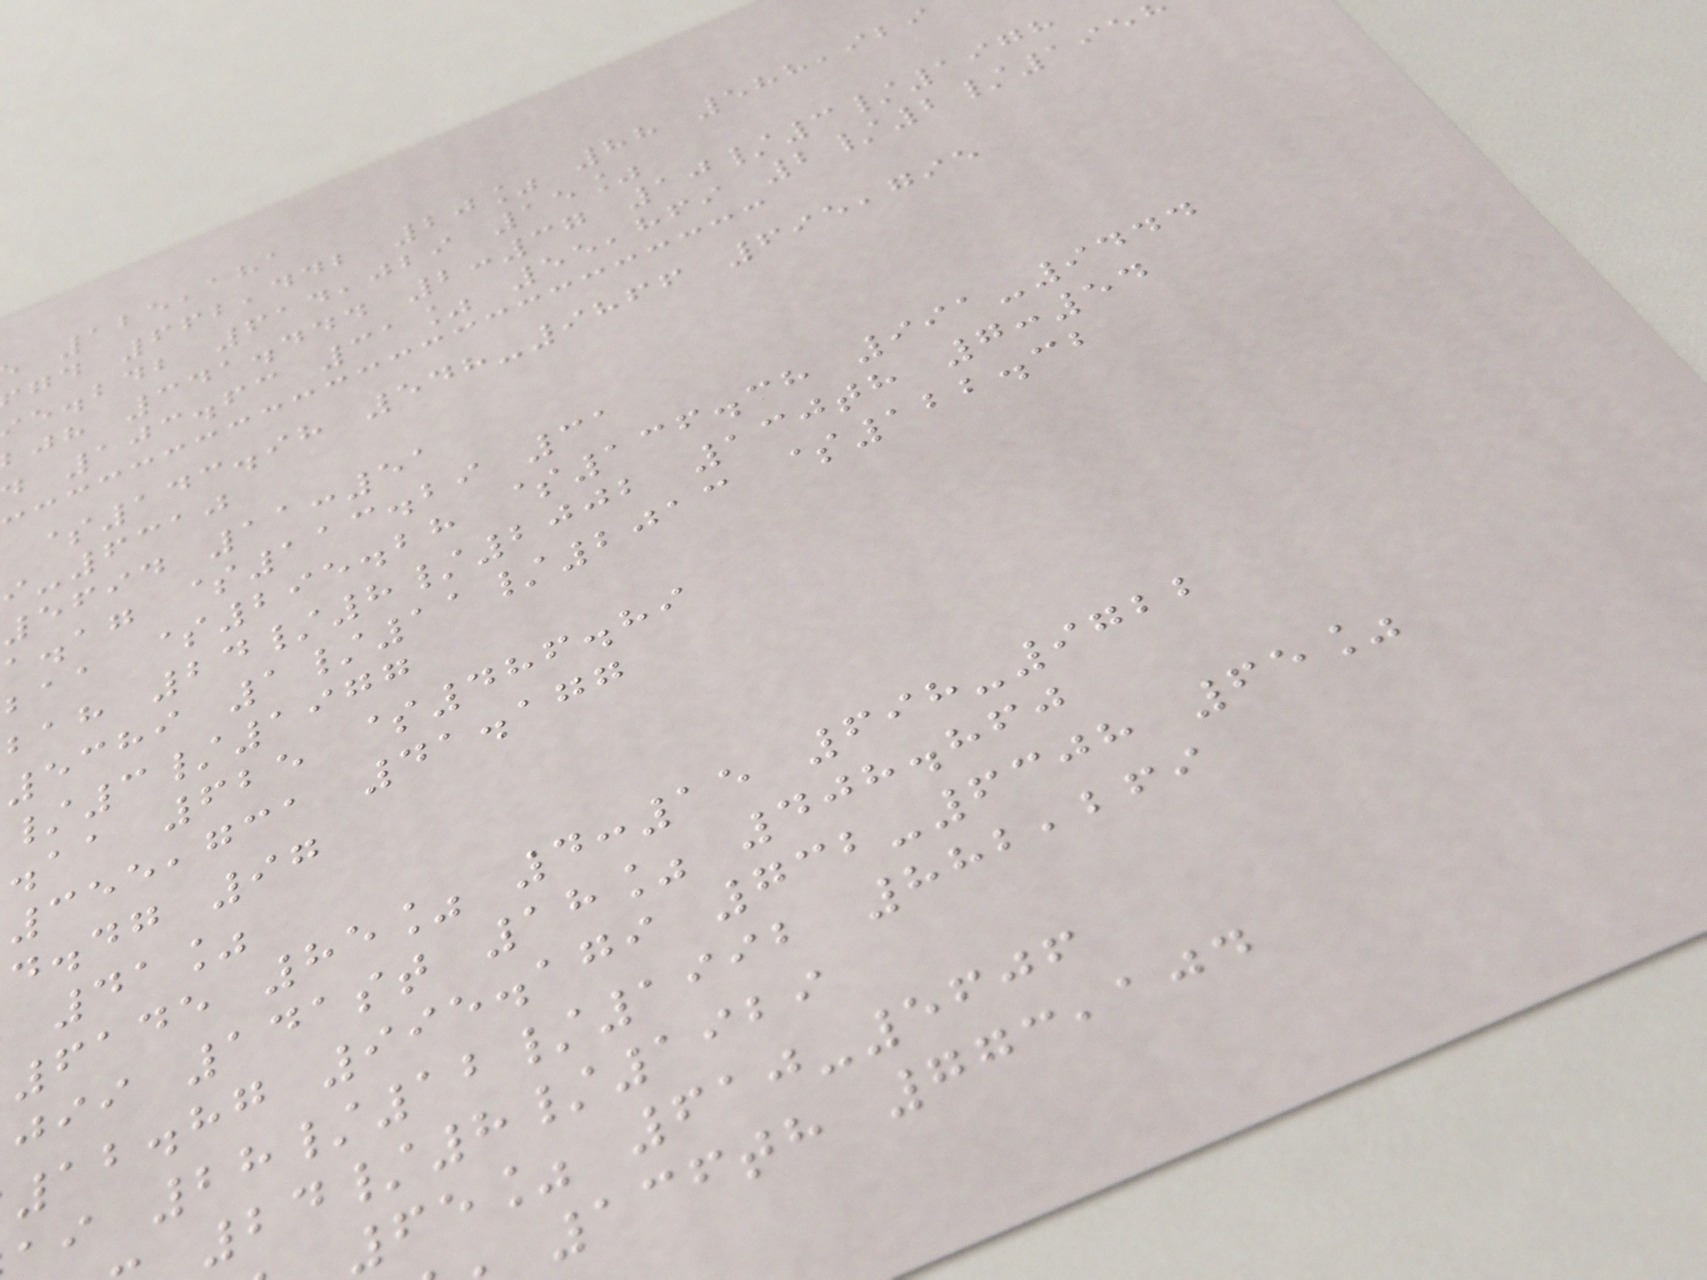125,181
gd 662,442 20% 88 588,929
e.bdb 614,029 15%
jh 341.444 2:37 10/3/1978
d 103.63 31% 55,869 2/2/195
$143.98 548-9866 695,795
-6310
5694 11:51
a.ag $113.29 31
baa $295.28 $136.38 991-9444
bah 24/8/2002 130th 7:54
5389 1/11/2013 $122.32
/3/1977
.aa 625 $486.89
355,731 41.177
d.dg 97
41%
6145 85% 4:15 698-9722
jii 141st 18% 408.860
12.87 995.179 732-6308 65%
i 28/12/1992 882,269
24/8/1929
65% 610-5606
136th 773,104
